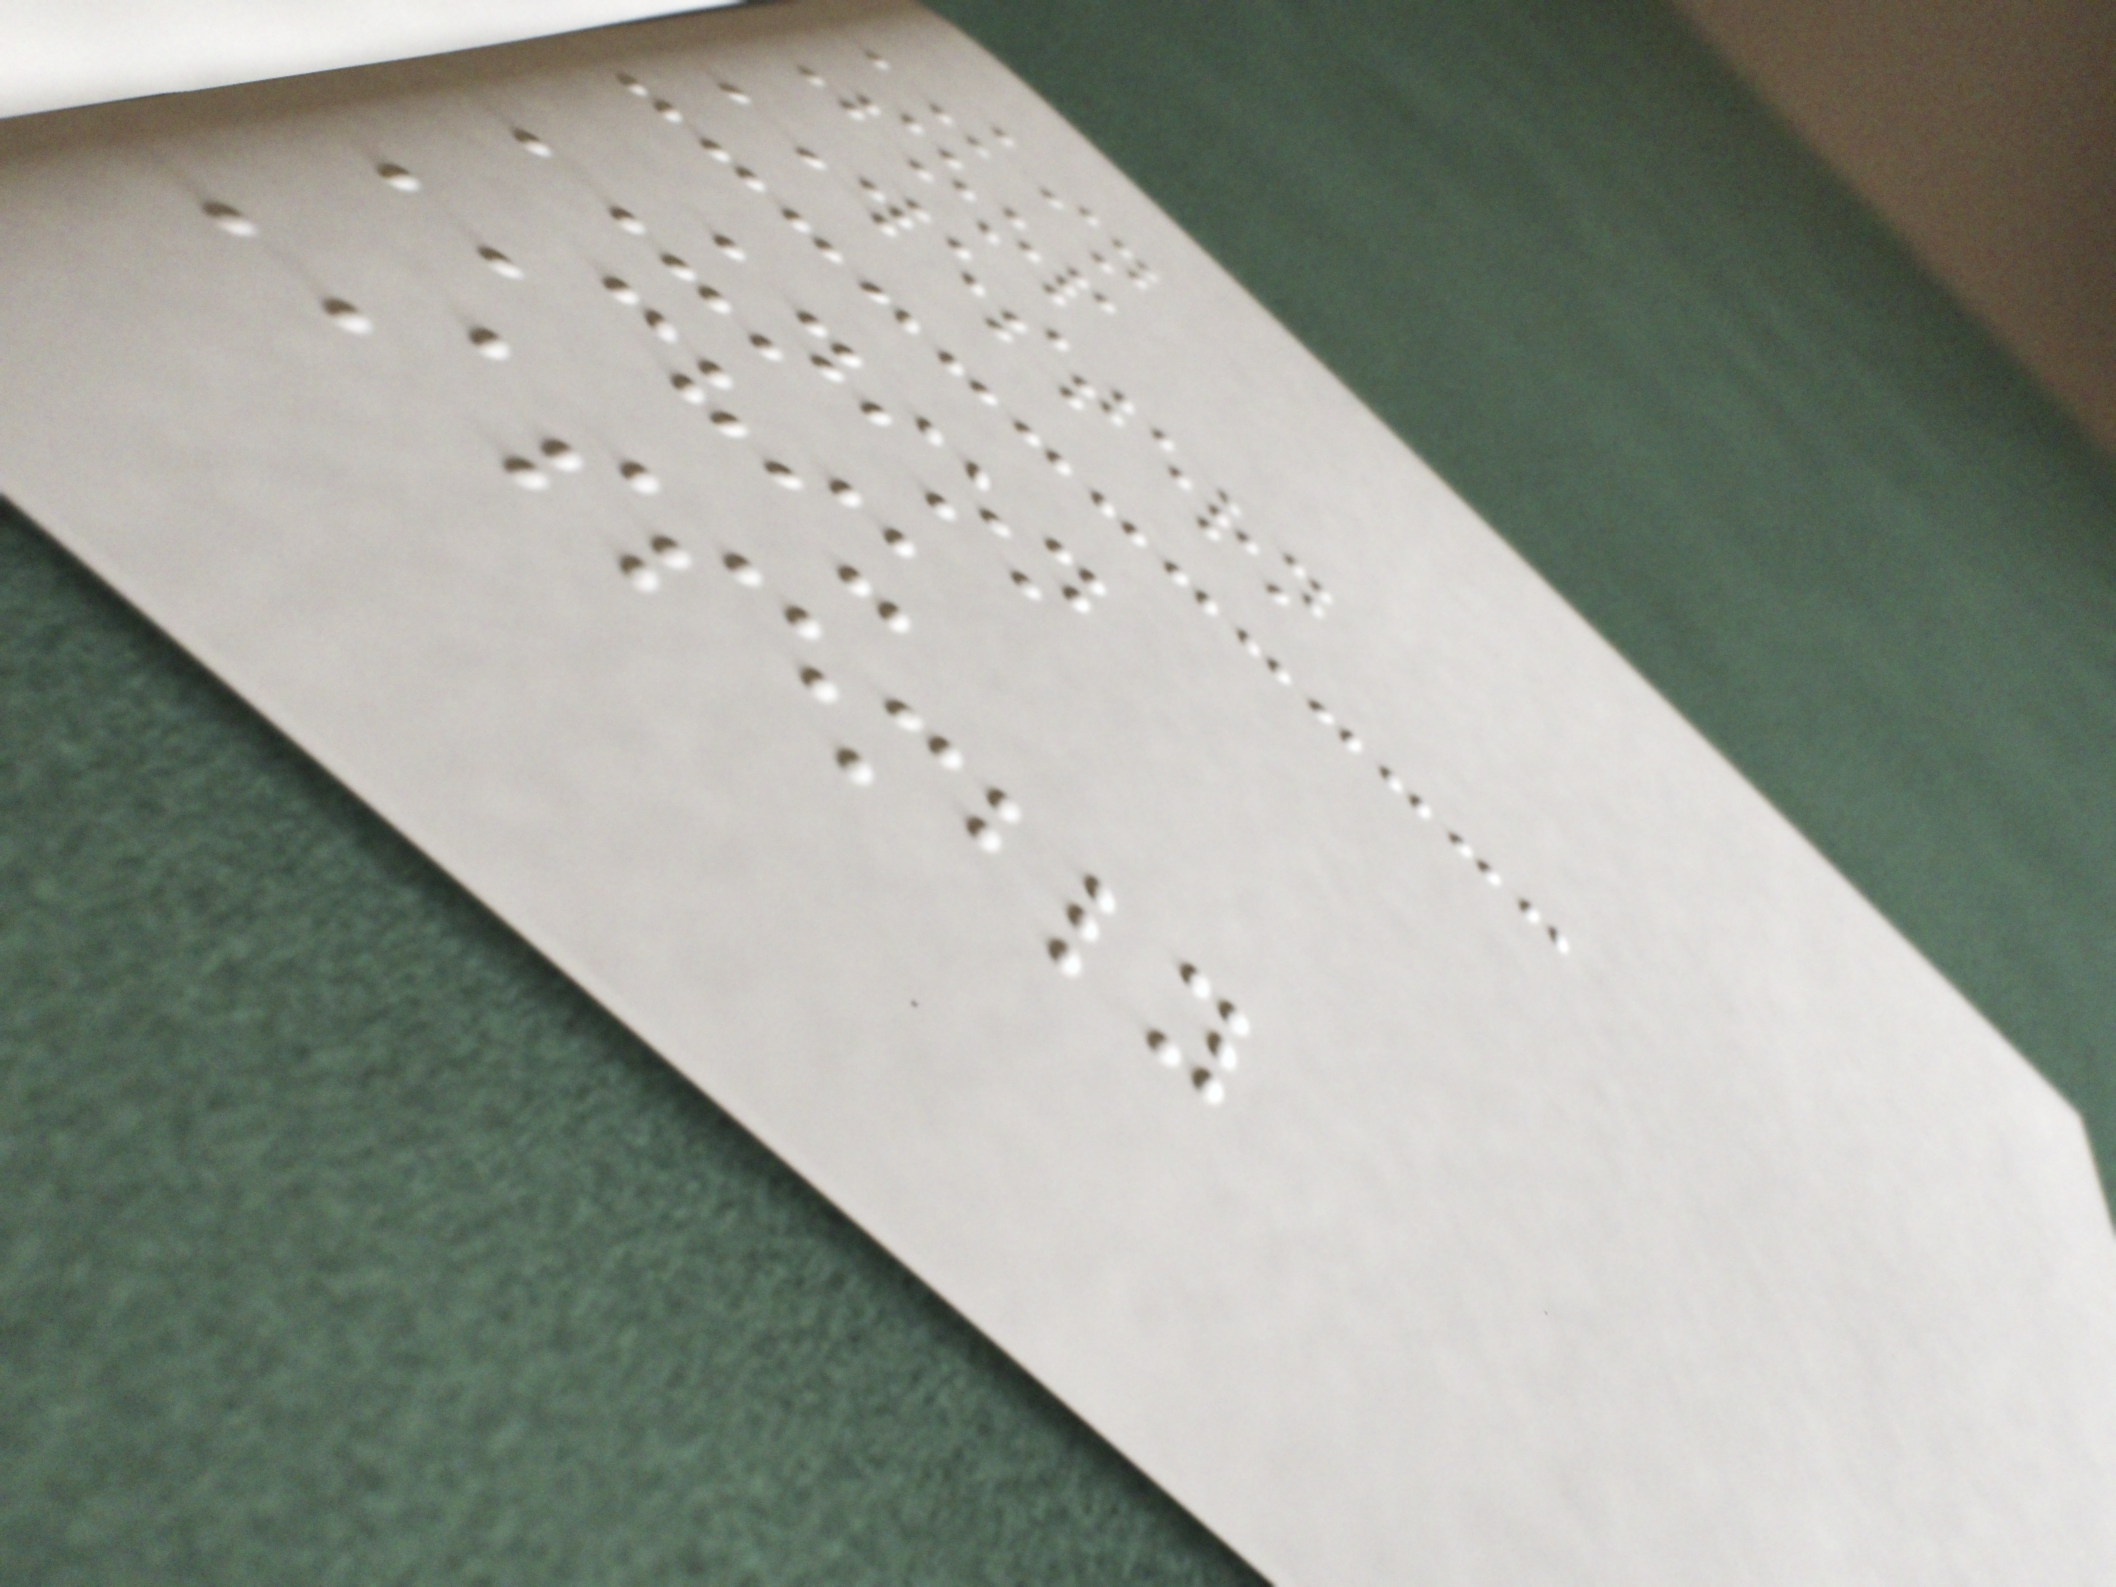KIN
Soop
WESTERN
UNION
CHIU
ASSEMBLY
